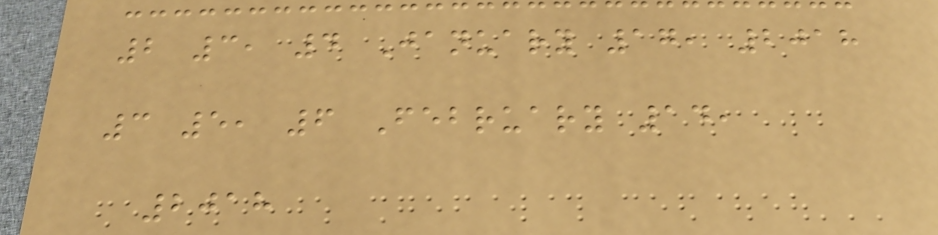2 3, 4 January 17, 2018
3 5, 6 February 14,
2018
